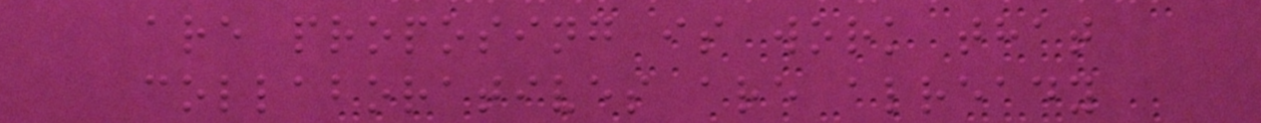are proposing is work that
collaboratives are already
